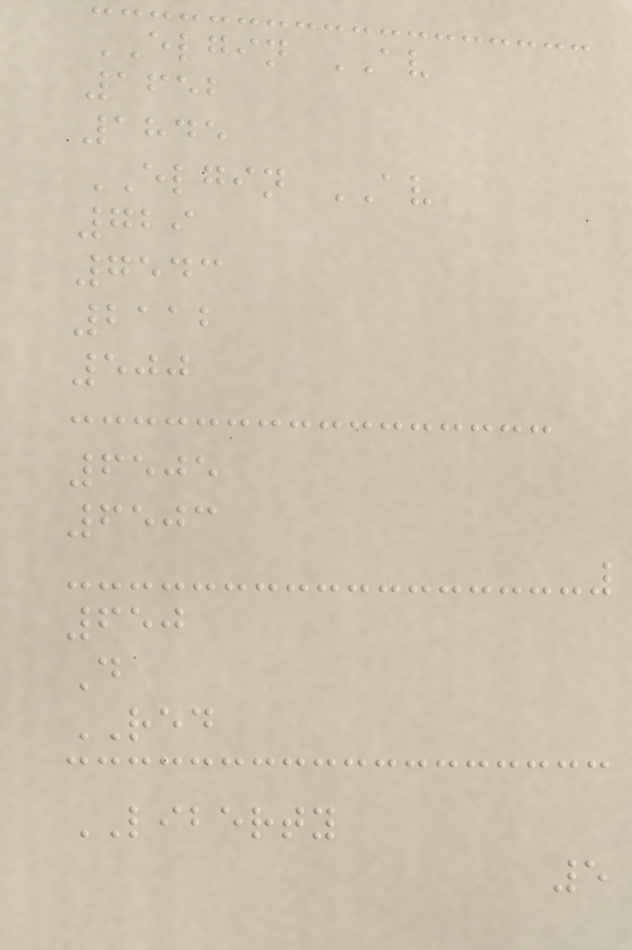ELGIN AV
1652
1845
ELGIN AV
729
7543
2112
500
6505
6503
650
D
RED
LIBERTY
5
